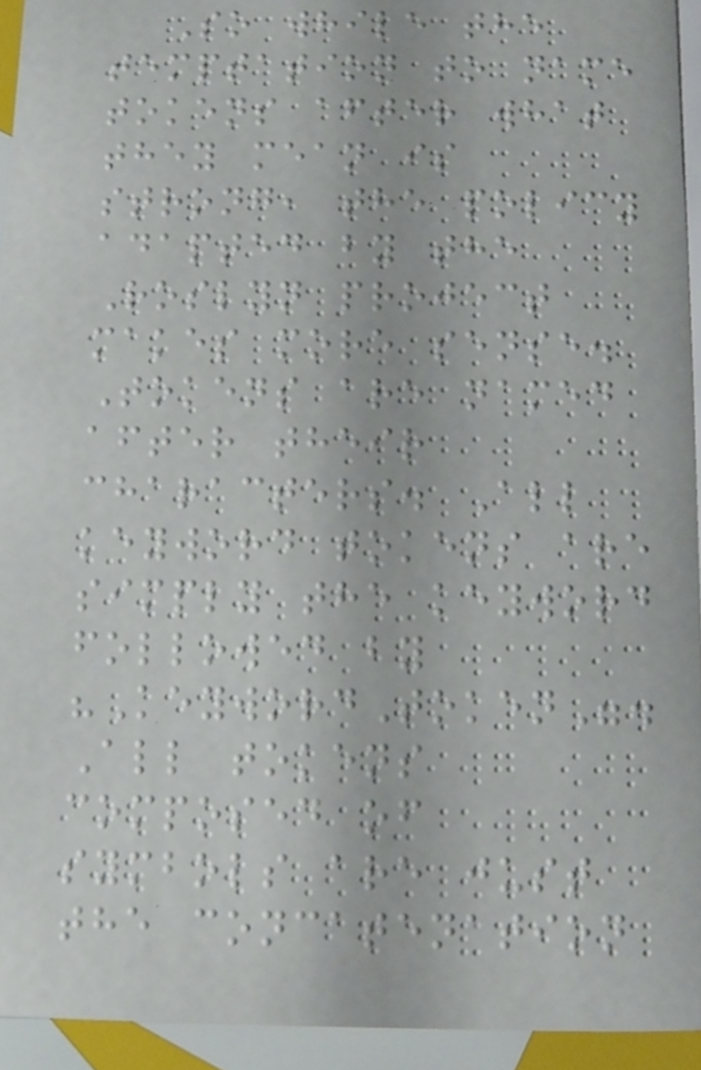So while the
temptation to name
tokens after what
they mean is
strong, the policy
adapted by the
Roslyn project
makes more sense.
Tokens are named
after their
characters. All
keyword tokens are
simply the keyword
followed by
"KeywordToken".
All tokens
composed of
symbols are just
the concatenation
